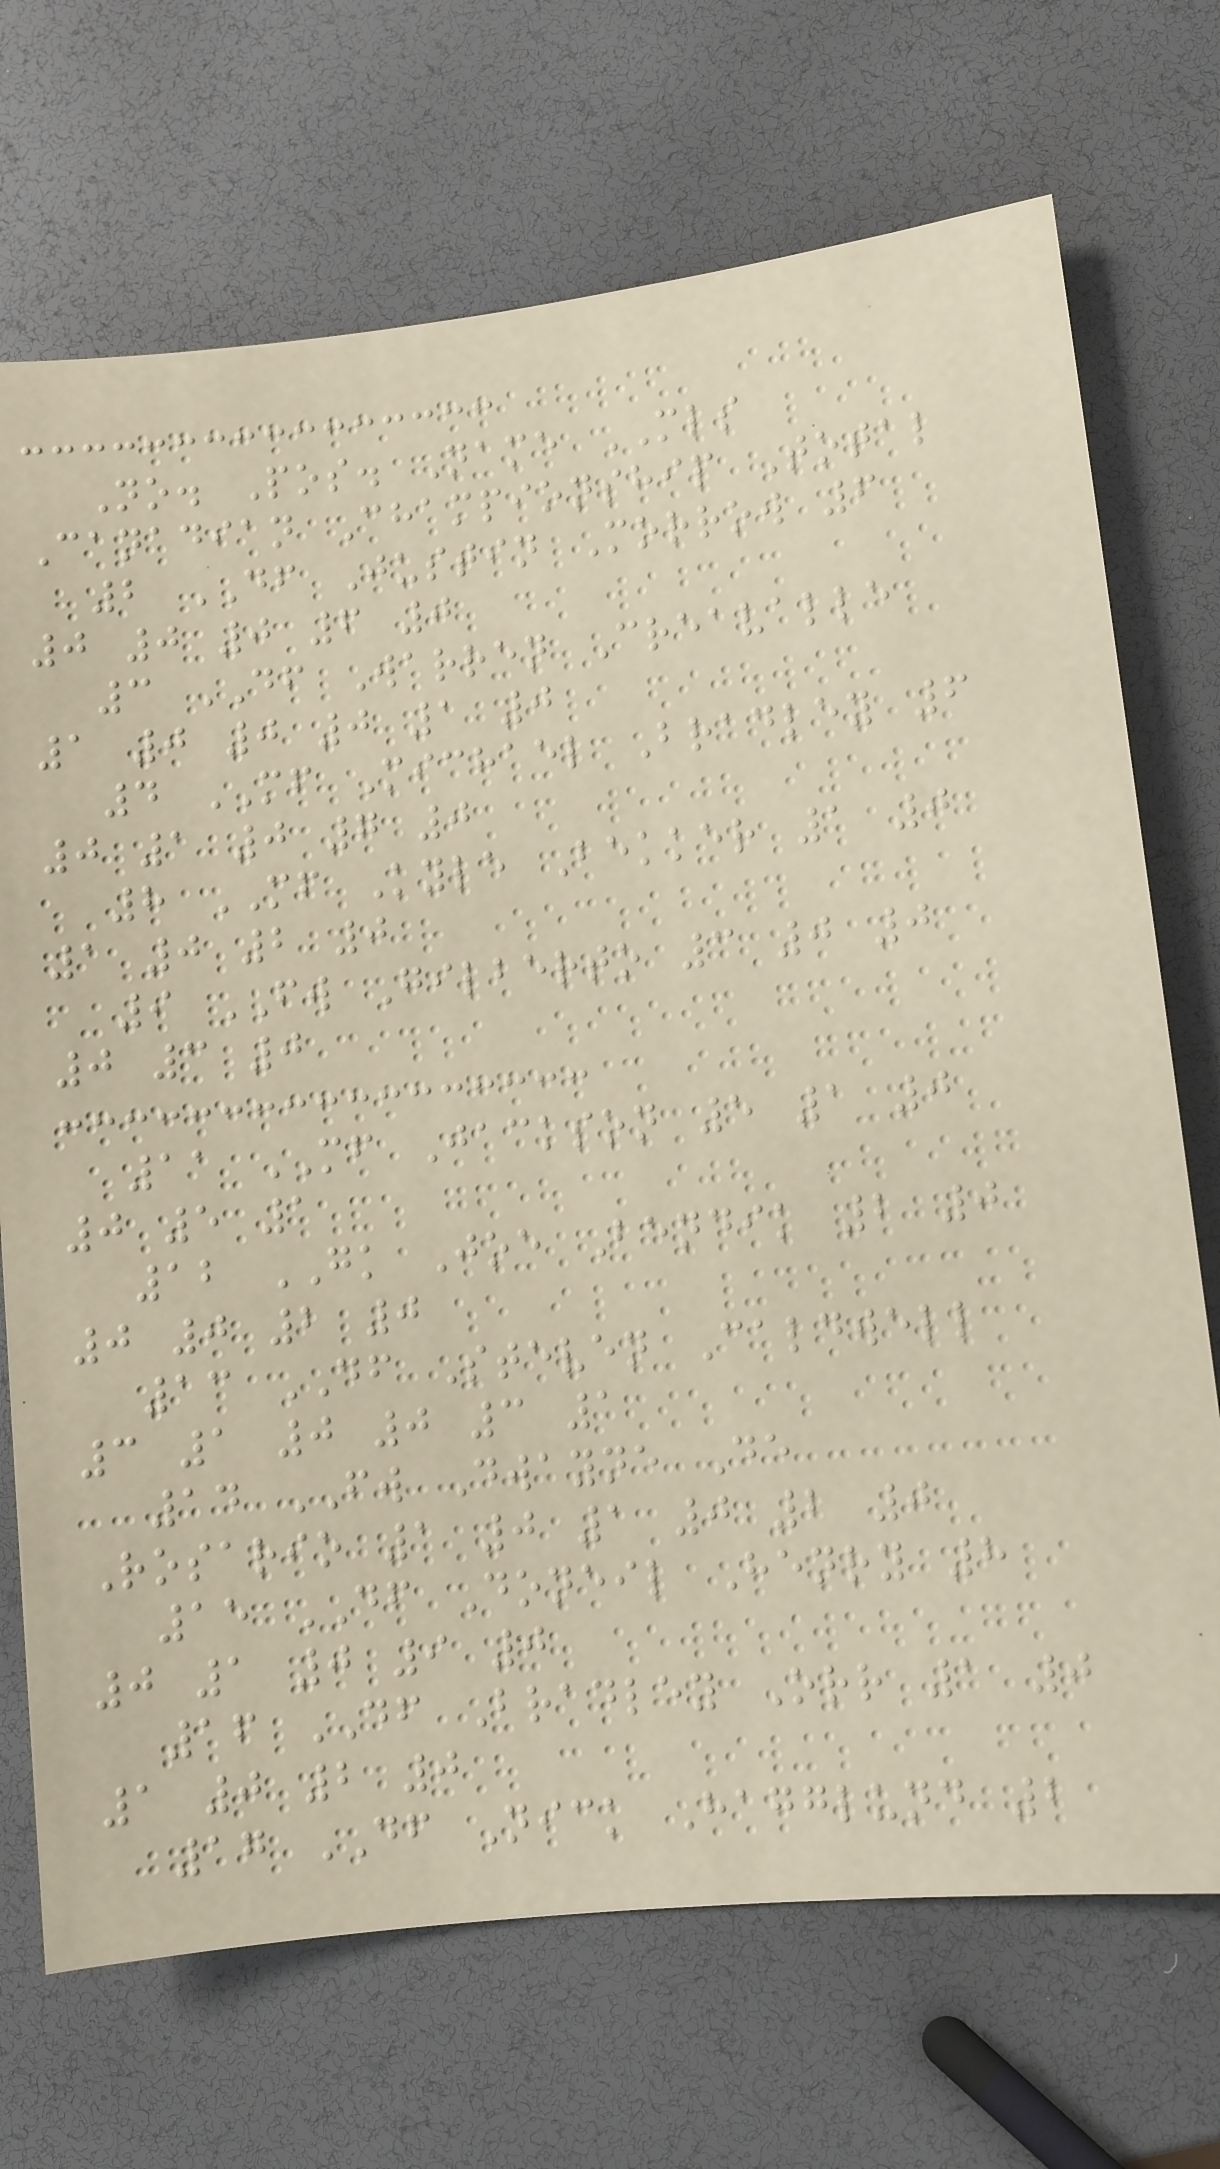No. Pos. Name MLS
Canadian Championship Total
2 DF Justin Morrow 6
0 0 0 6 0
3 DF Warren Creavalle
1 0 0 0 1 0
4 MF Michael Bradley 6
0 1 0 7 0
8 MF Kyle Bekker 1 0
1 0 2 0
9 FW Gilberto 3 0 0
0 3 0
11 MF Jackson 5 1 0
0 5 1
12 GK Joe Bendik 2 0
0 0 2 0
13 DF Steven Caldwell
3 1 0 0 3 1
14 FW Dwayne De
Rosario 1 0 1 0 2 0
15 DF Doneil Henry 8
0 1 0 9 0
16 DF Bradley Orr 1 0
1 0 2 0
17 DF Nick Hagglund 2
